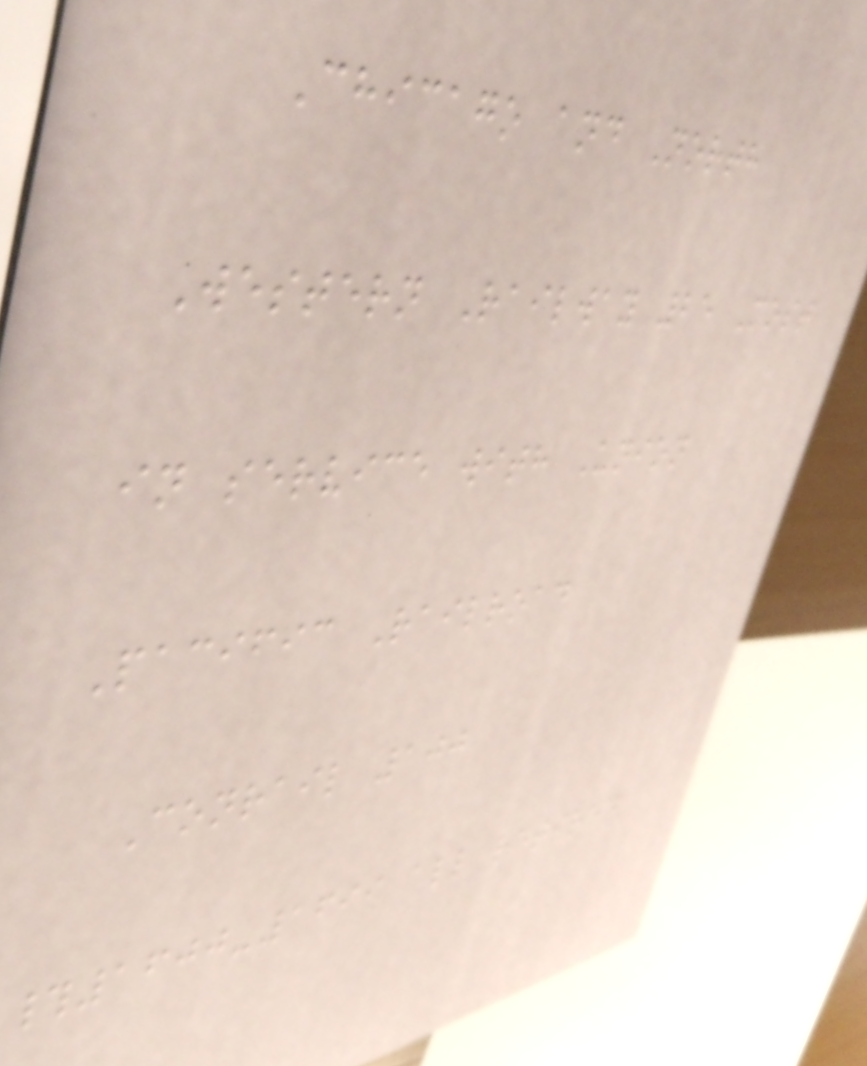Chicago and North
Western Railway 25 Most
in service with Union
Pacific Railroad
Conrail 100
#1600-1699 all retired
